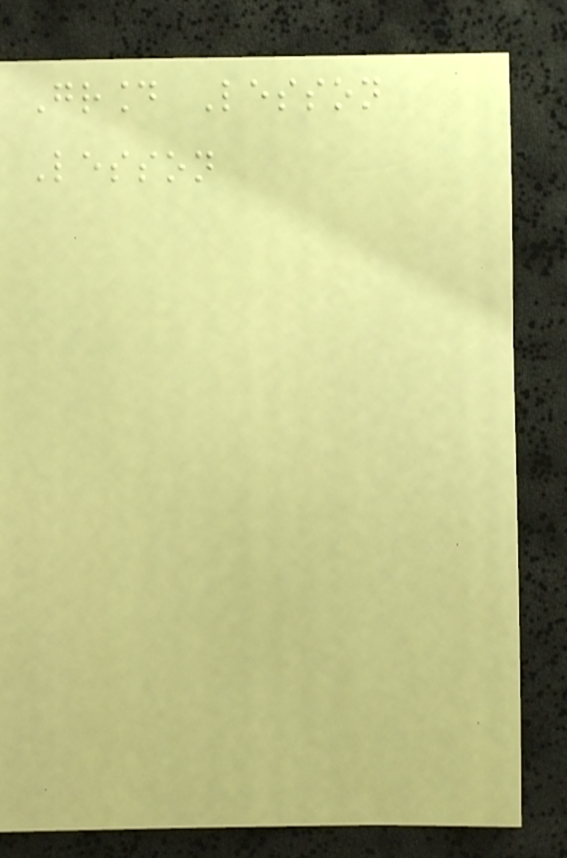Ground Lesson
Lesson
